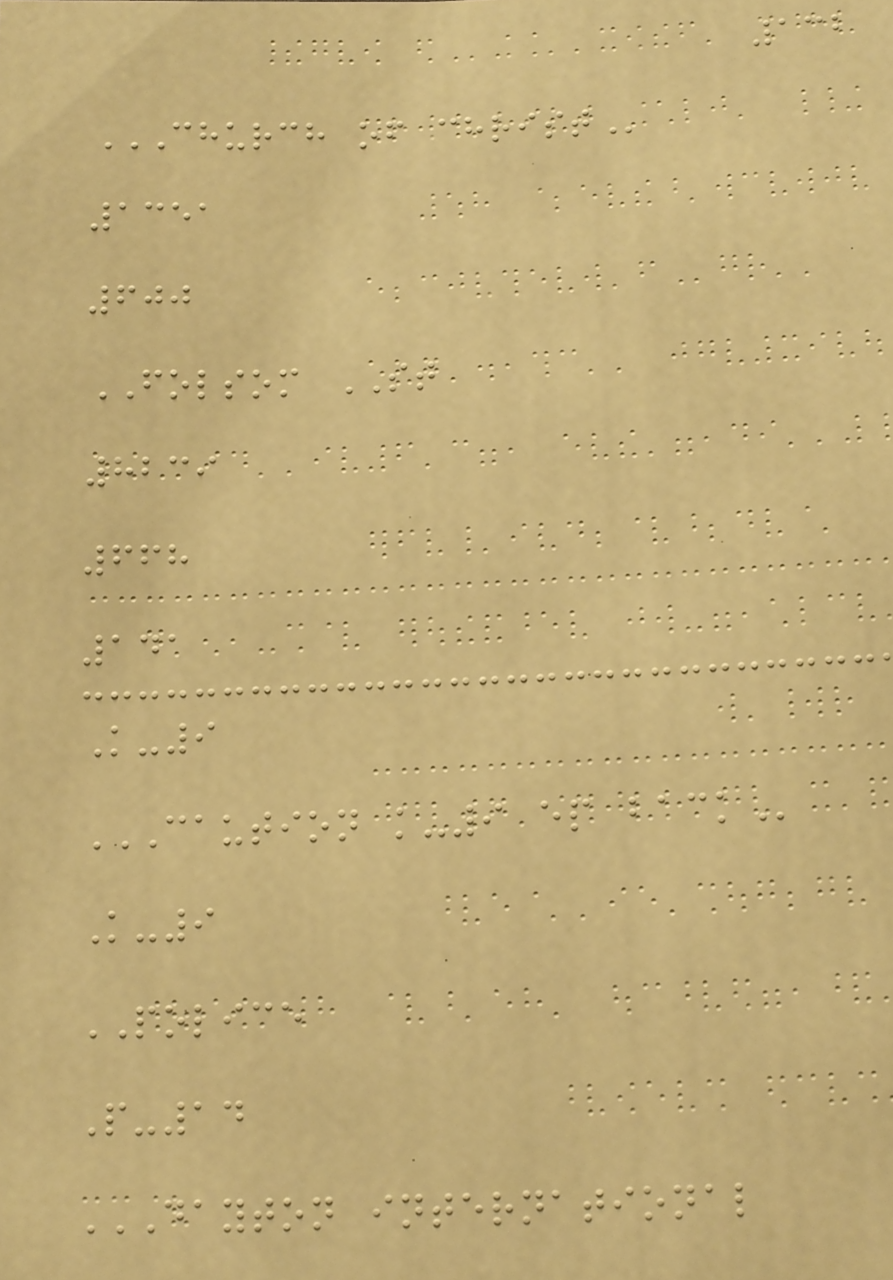132
CHURCH OF CHRIST
1351
600
FOLSOM ST
8239
668
141
K-9
CAUTION K-9 EP BACK
K-9
POLICE
P-14
DAYTON INTERNATIONAL
